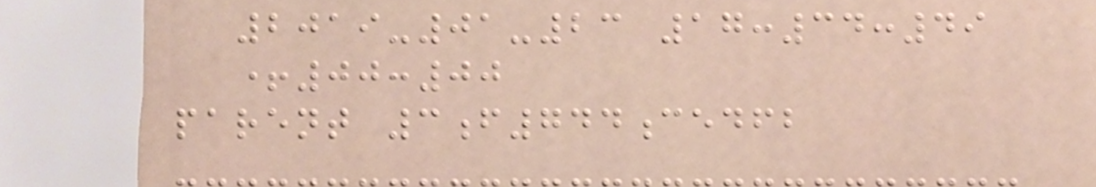2019-01-23 17:34:49
+00:00
parent 3f744cedfb
